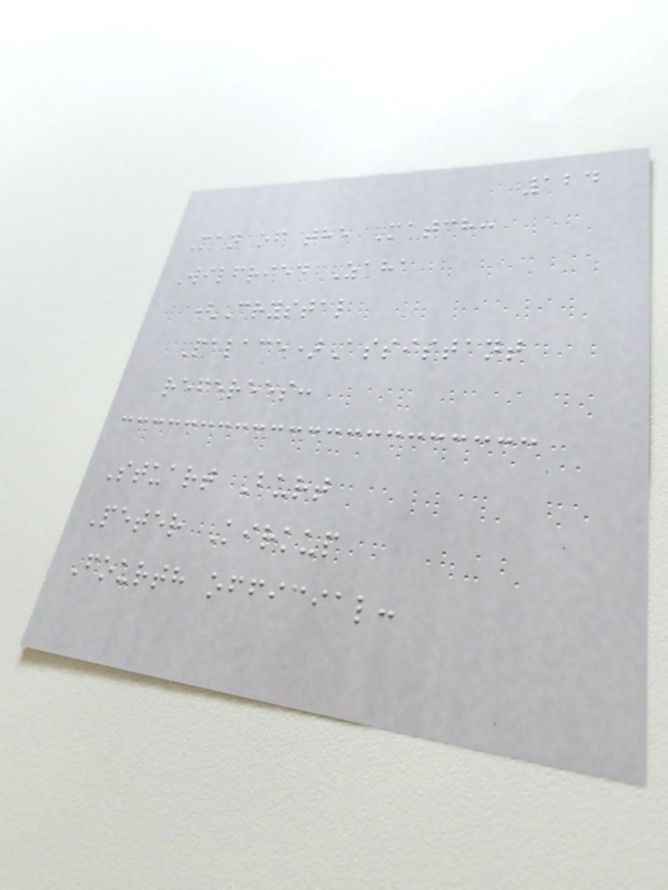124
Man of the Match:
Wilfried Zaha
(Crystal
Palace)Assistant
referees:
Stuart Burt
Peter Kirkup
Fourth official:
